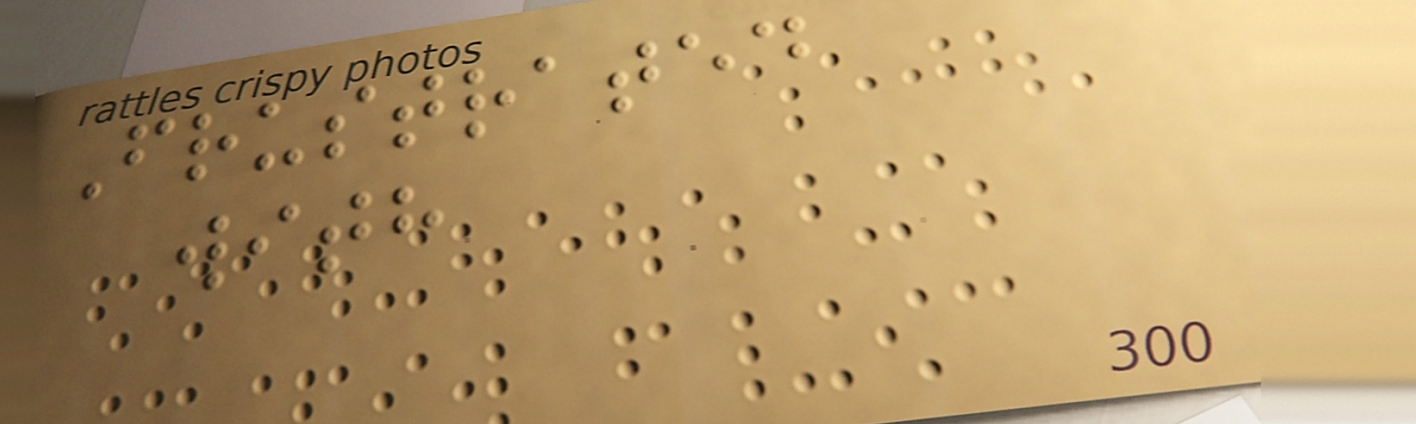Frustrated
with
